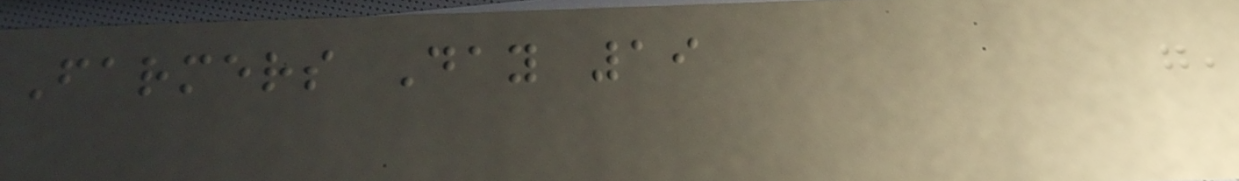Farmers Day 19
